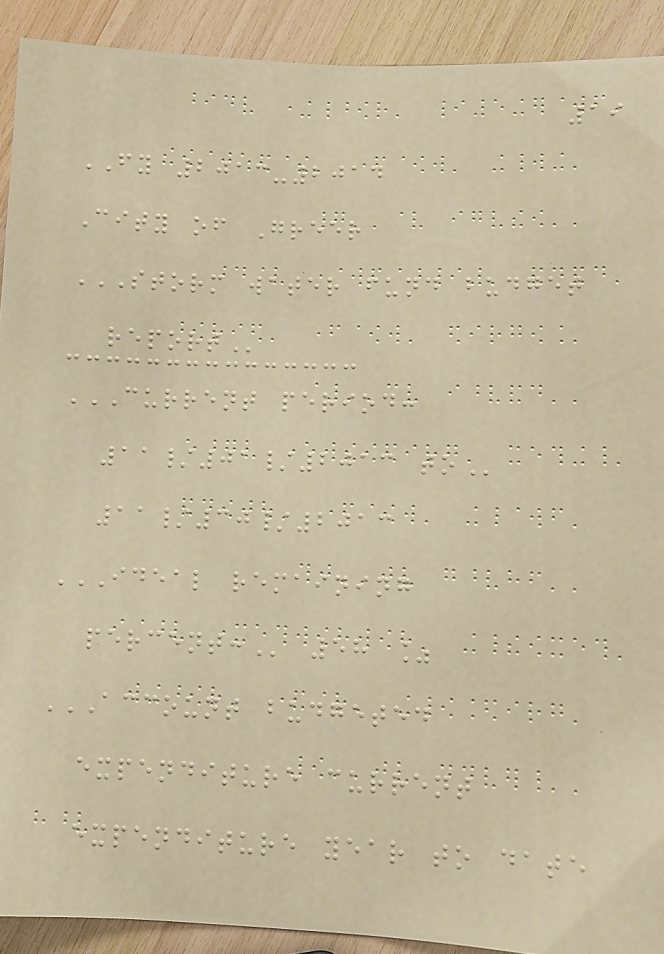19
FY 2013-2014
City of Greer
STORM WATER FUND BUDGET
REPORT
CURRENT PERIOD:
11/01/2013 TO
11/30/2013
IDEAL REMAINING
PERCENT: 58 %
ACCOUNT BUDGETED
EXPENDITURE CURRENT
EXPENDITURE YEAR TO DATE
